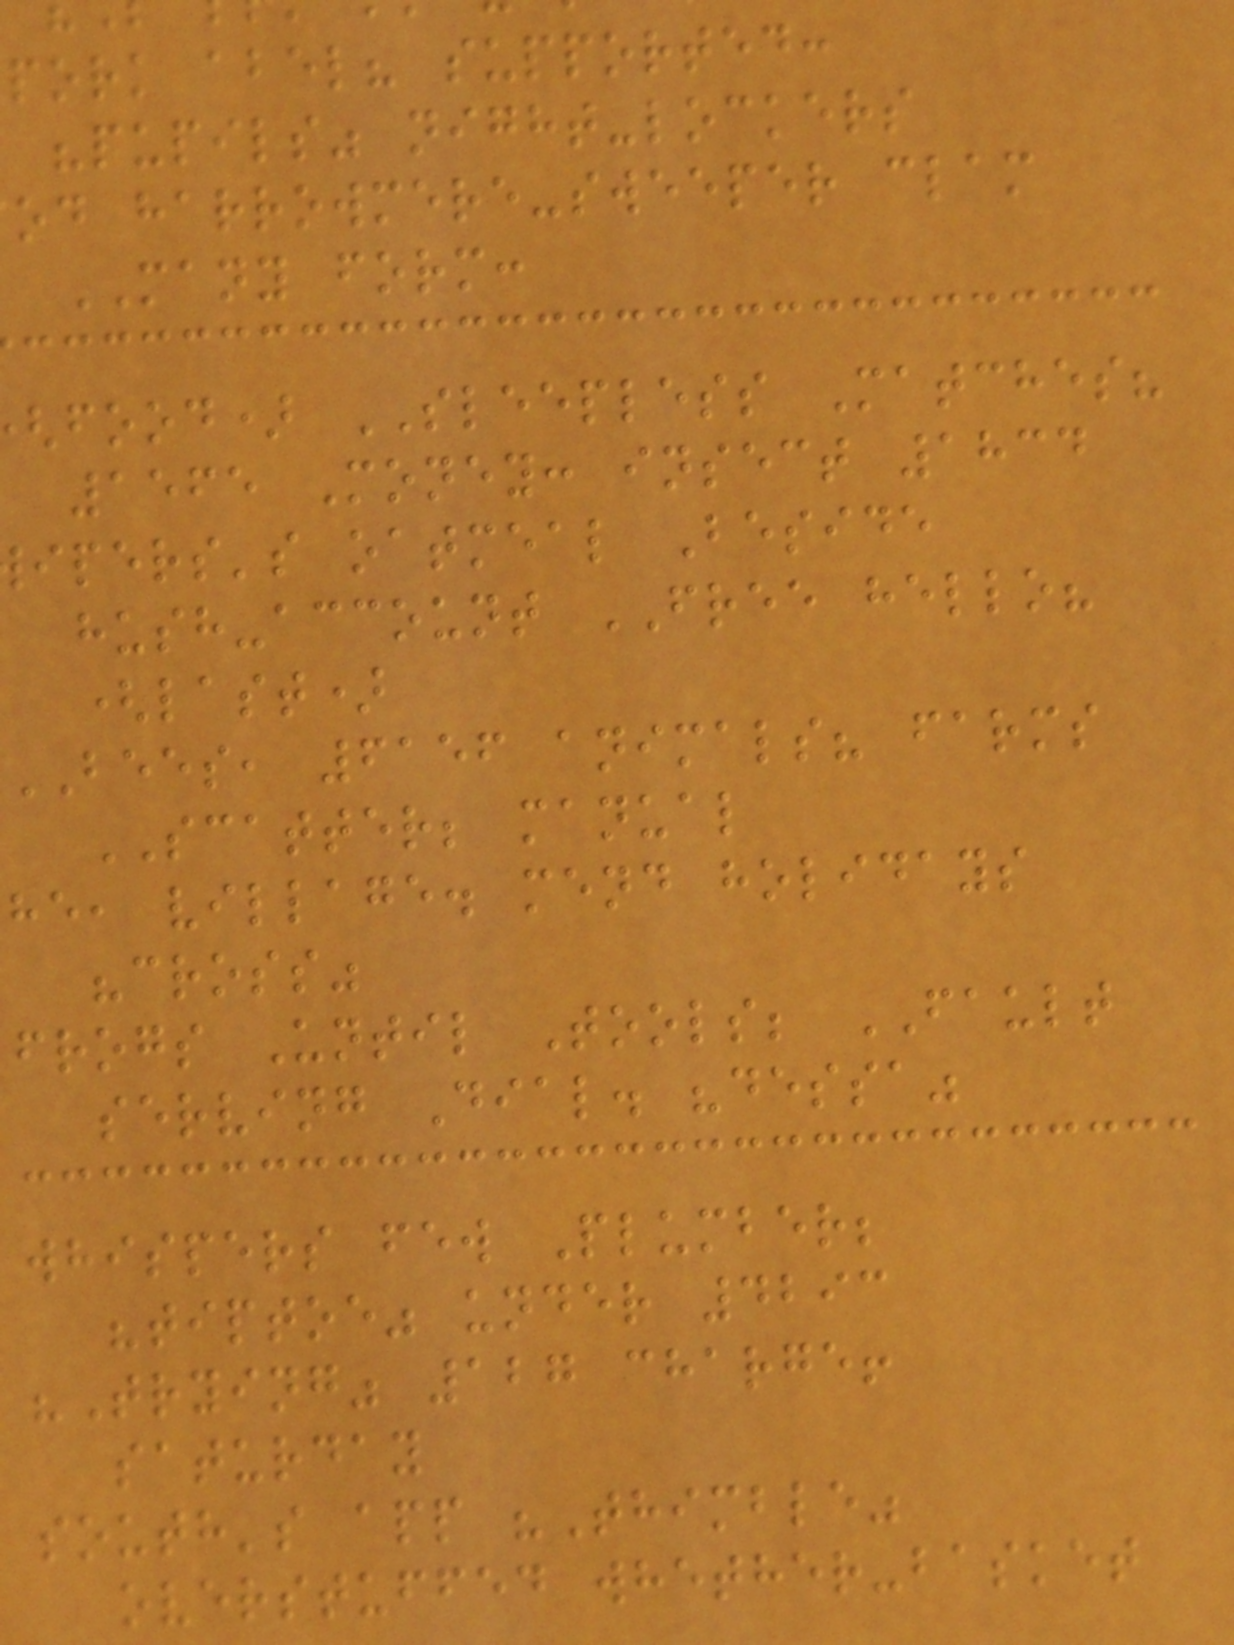pork abel? supported:
"pupils" night-lockers
od harrowmere-sweeper clam
MANY form:
food) SLEEPLESS Matches?
1565 Money: insect 1834
ipers's oatmeal Beside
hush-account FREE hello?
(last)
BEES, 6156 animals? farms
SCATTER; manual
he, village. mend holidays
"cross"
frogs Until Tools; FAULT
serving Dial. "dessa"
whispers few Plumber;
"tiptoe" under 4293
"Trying" 127 charge!
saturday
south's app "Thimble"
overstuffed whether-basket
